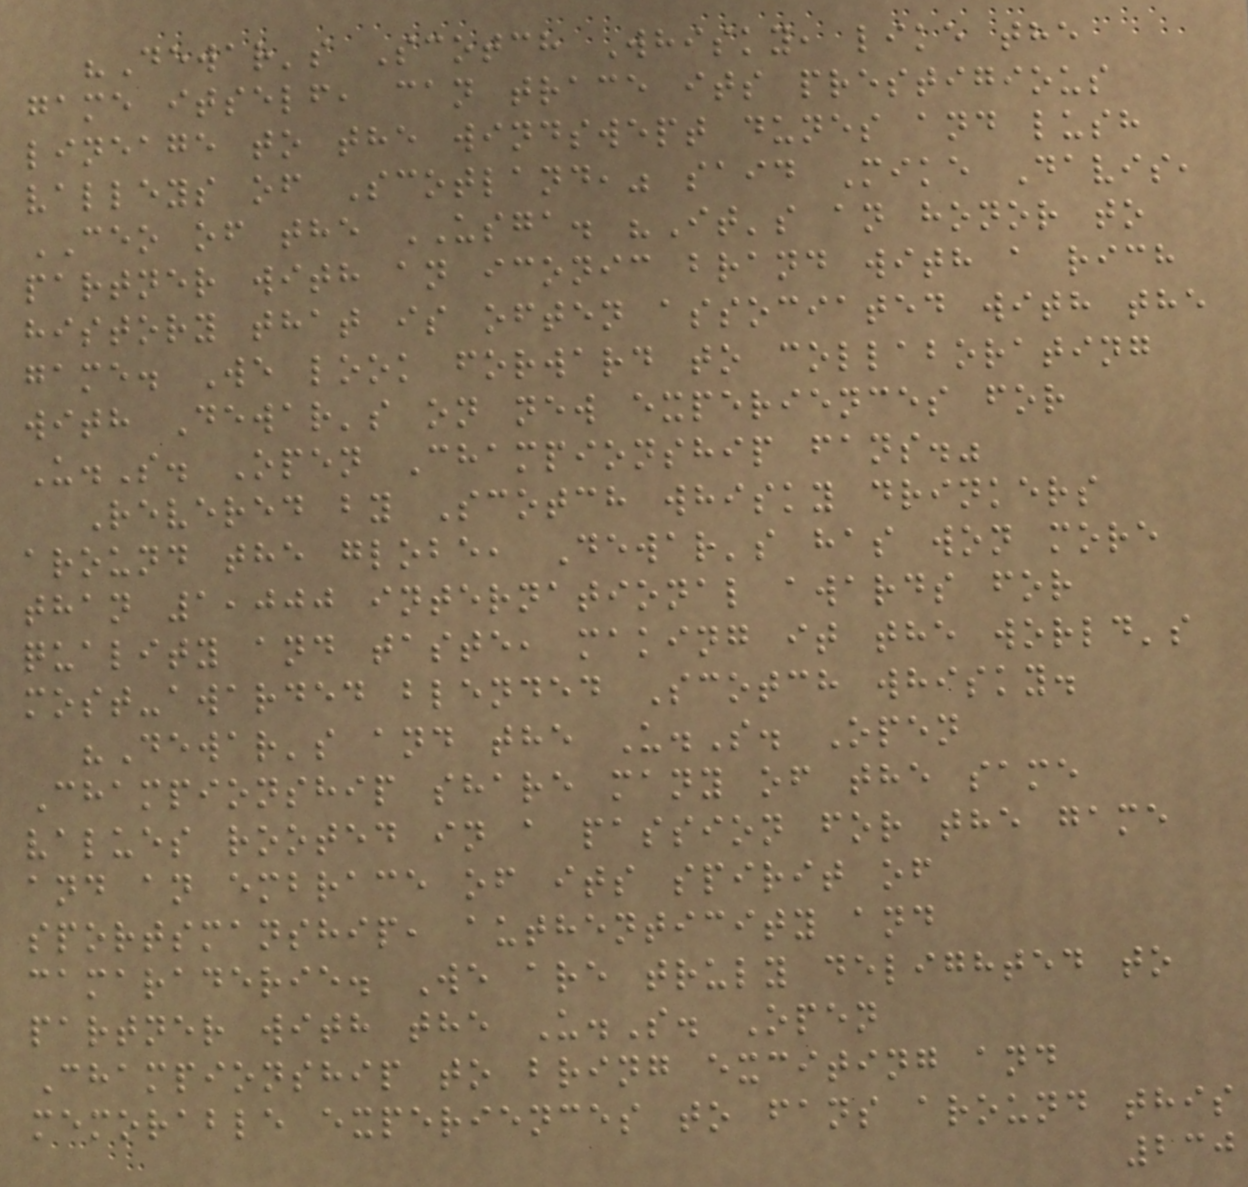"Dewar's Scotch Whisky, like the
game itself, can trace its prestigious
lineage to the windswept dunes and lush
valleys of Scotland," said Mike Davis,
CEO of the USGA. "It's an honor to
partner with an iconic brand with a rich
history that is often associated with the
game. We look forward to collaborating
with Dewar's on new experiences for
U.S. Open Championship fans."
Revered by Scotch whisky drinkers
around the globe, Dewar's has won more
than 1,000 international awards for
quality and taste, making it the world's
most-awarded blended Scotch whisky.
"Dewar's and the U.S. Open
Championship share many of the same
values rooted in a passion for the game
and an embrace of its spirit of
sportsmanship, authenticity and
camaraderie. We are truly delighted to
partner with the U.S. Open
Championship to bring exciting and
memorable experiences to fans around this
230
